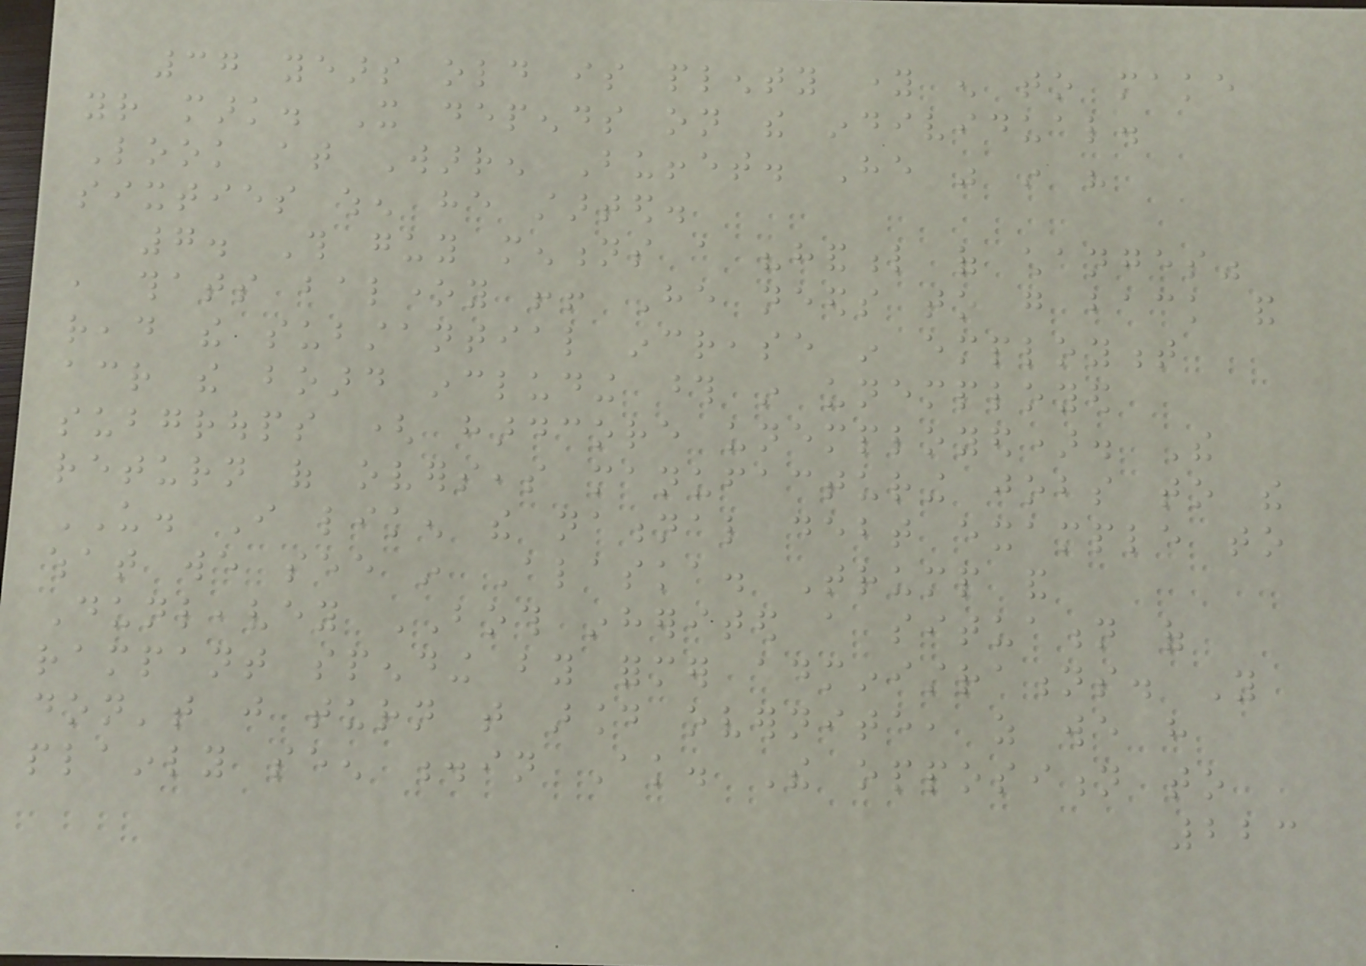37 years old is plenty young enough to make
your mark. It depends on the individual.
Look at Warren Buffet. He was in his
sixties when he started.
7. This guy mentions a "handful of changes"
, thats baloney !! He needs to go back and
read the substantial increase in employment
across the board including those in unemployed
subgroups ( hardcore unemployed). The
return of overseas manufacturing jobs to the
US. I liken the national debt example to
what we see in Alaska. Trump and
Dunleavey BOTH inherited a situation of
rampant spending by former administrations. You
don't just turn that around overnite, as we have
plainly seen .in Ak. The opposition to
223
